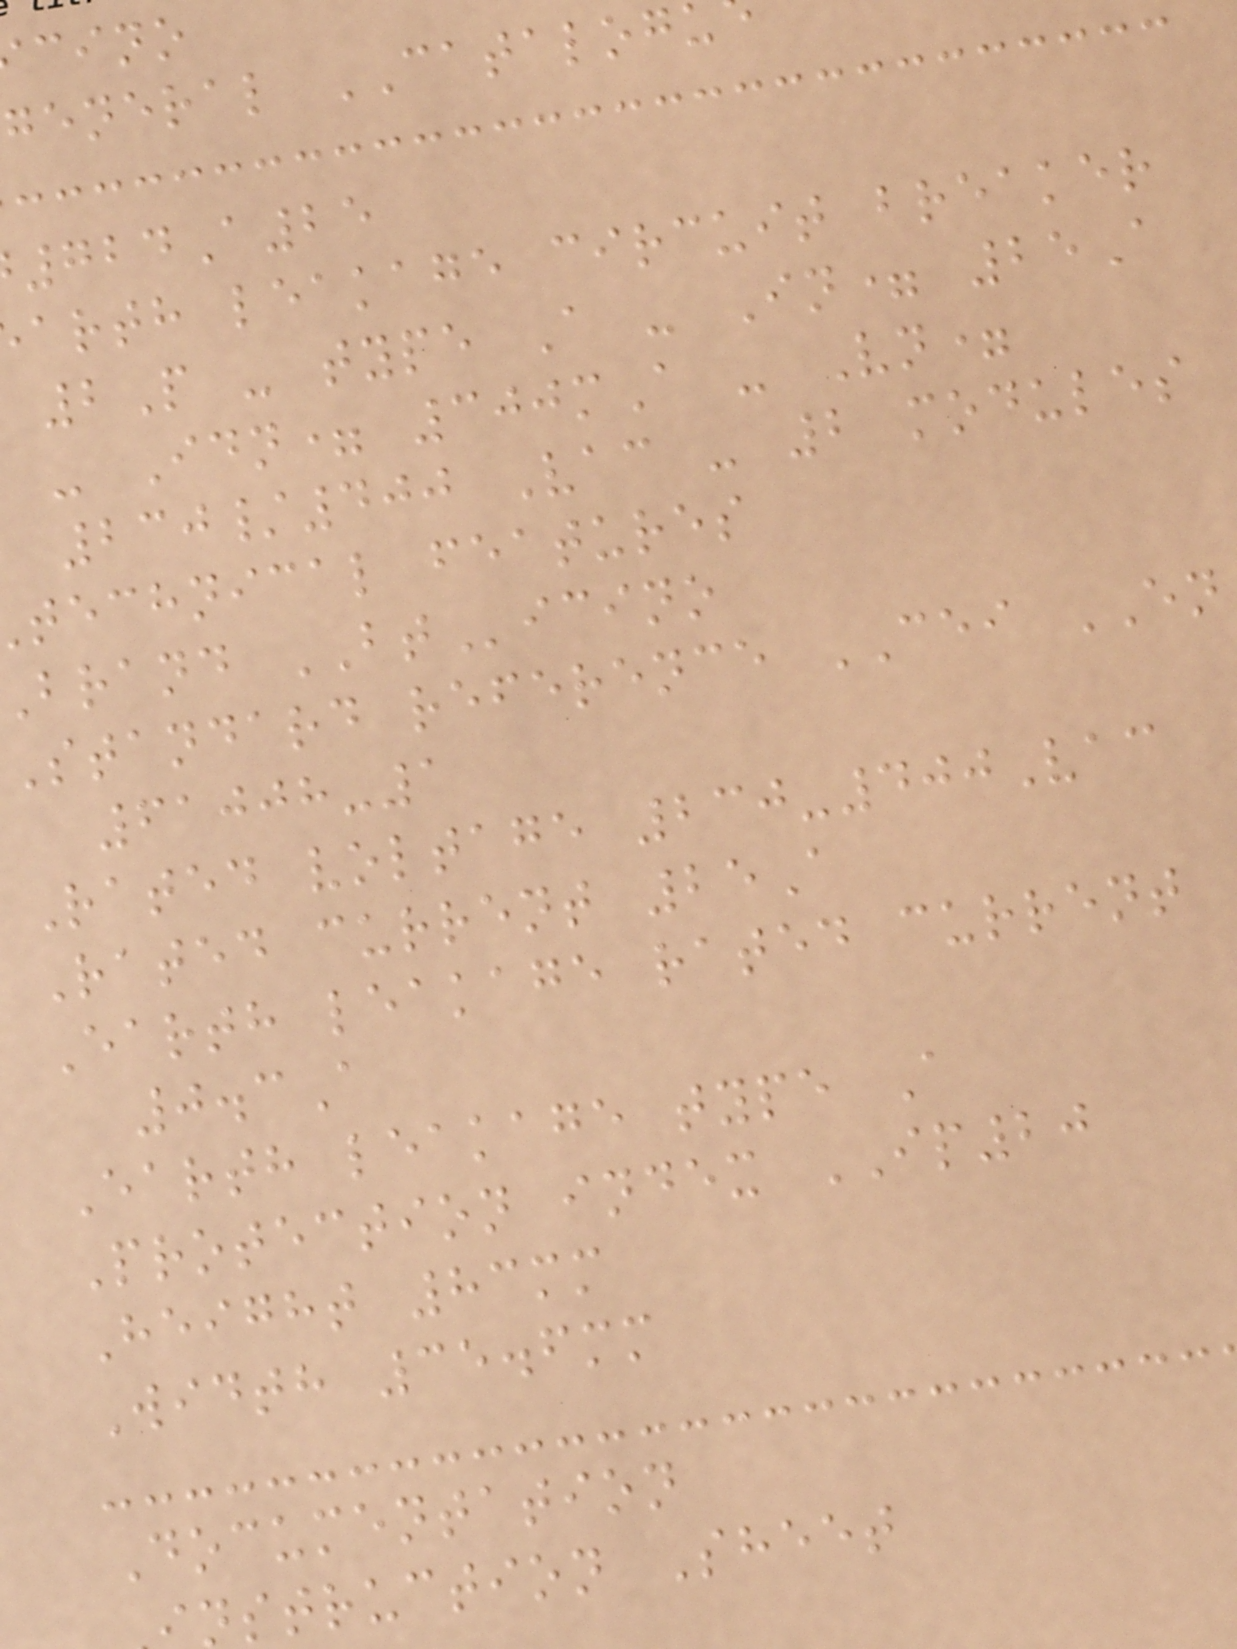cino
general CATALOG
724A25
arth leakage circuit breaker
2P - type A - In= 25A
- Idn= 300mA - Vn=
230/400 Vac - 2 modules
technical features
brand BTicino
Standard reference CEI EN
61008-1
Rated voltage 230-400Vac
Rated current 25A
Earth leakage rated current
0.3A
Earth leakage type A
Protection index IP20
Height 83mm
Width 35.6mm
Documentation
nstruction Sheet
